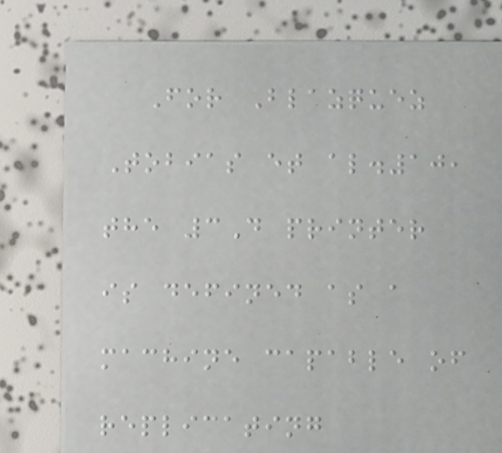For Blazquez
Tobias et al.10,
the 3D printer
is defined as a
machine capable of
replicating
